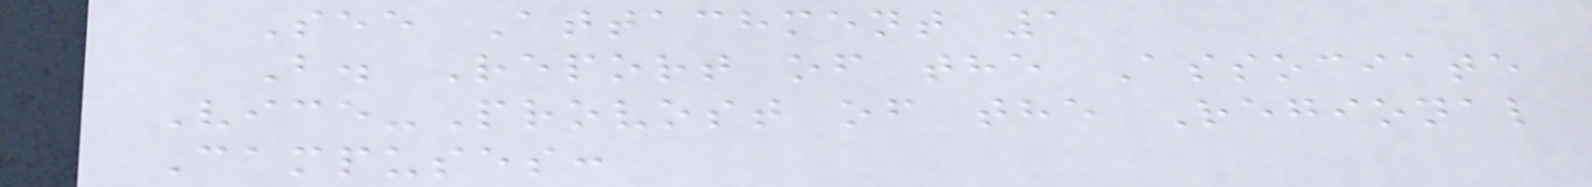See Attachment 1
B. Report of the Associate
Vice-Provost of the Regional
Campuses:
